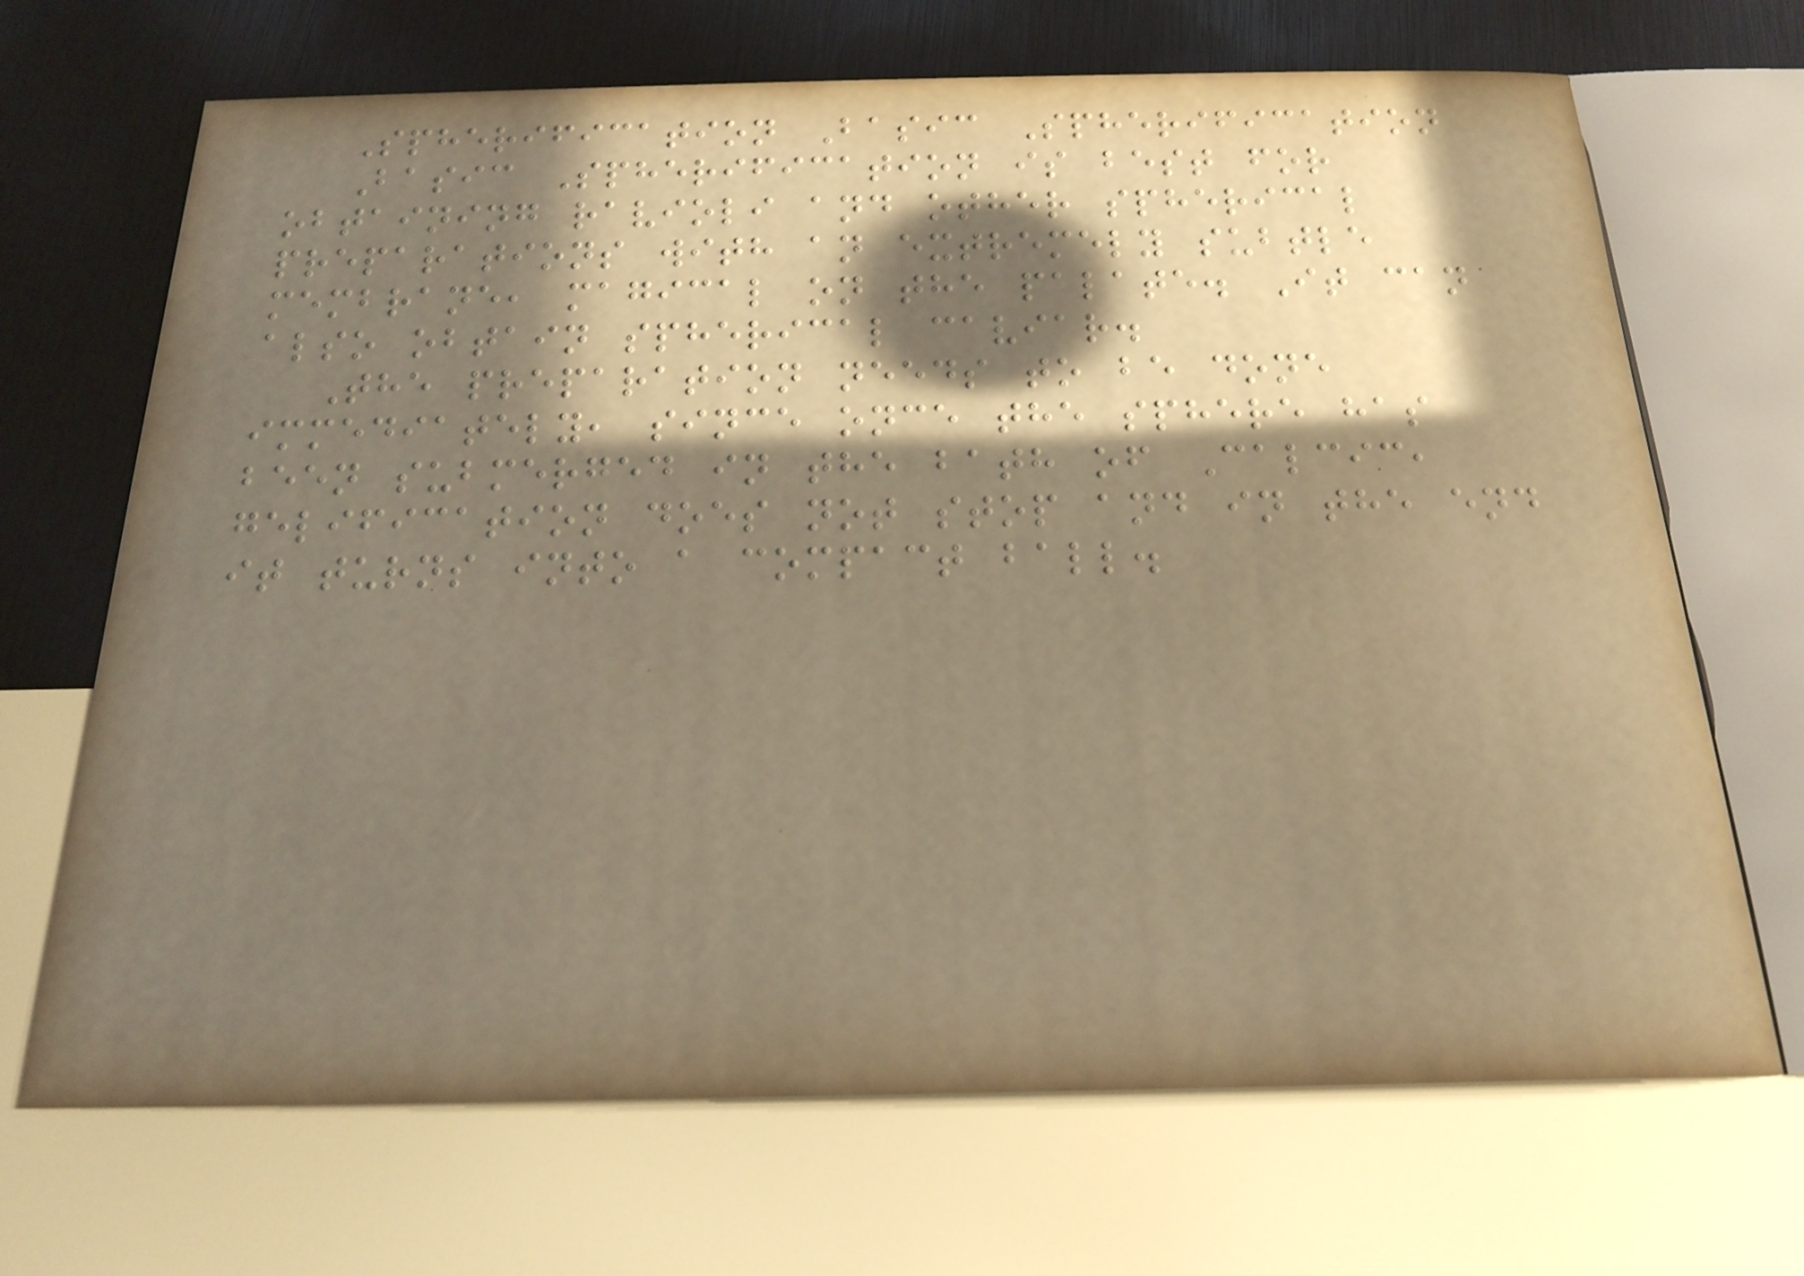Spherification Basic Spherification
Basic Spherification is best for
obtaining ravioli and other spherical
preparations with an extremely subtle
membrane, magical on the palate. It can
also obtain spherical caviar.
The preparation needs to be done
immediately, since once the sphere has
been submerged in the bath of Calcic,
gelification does not stop and in the end
it turns into a compact ball.
